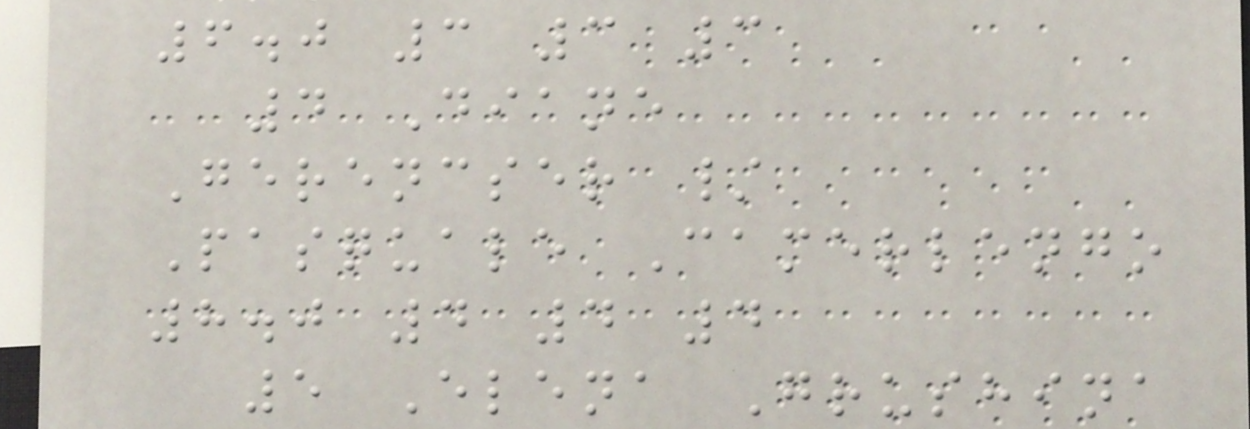6.0 3 3 3
4 Diane
Gerencser /
Pasquale Camerlengo
8.0 4 4 4
5 Elena Grushina
